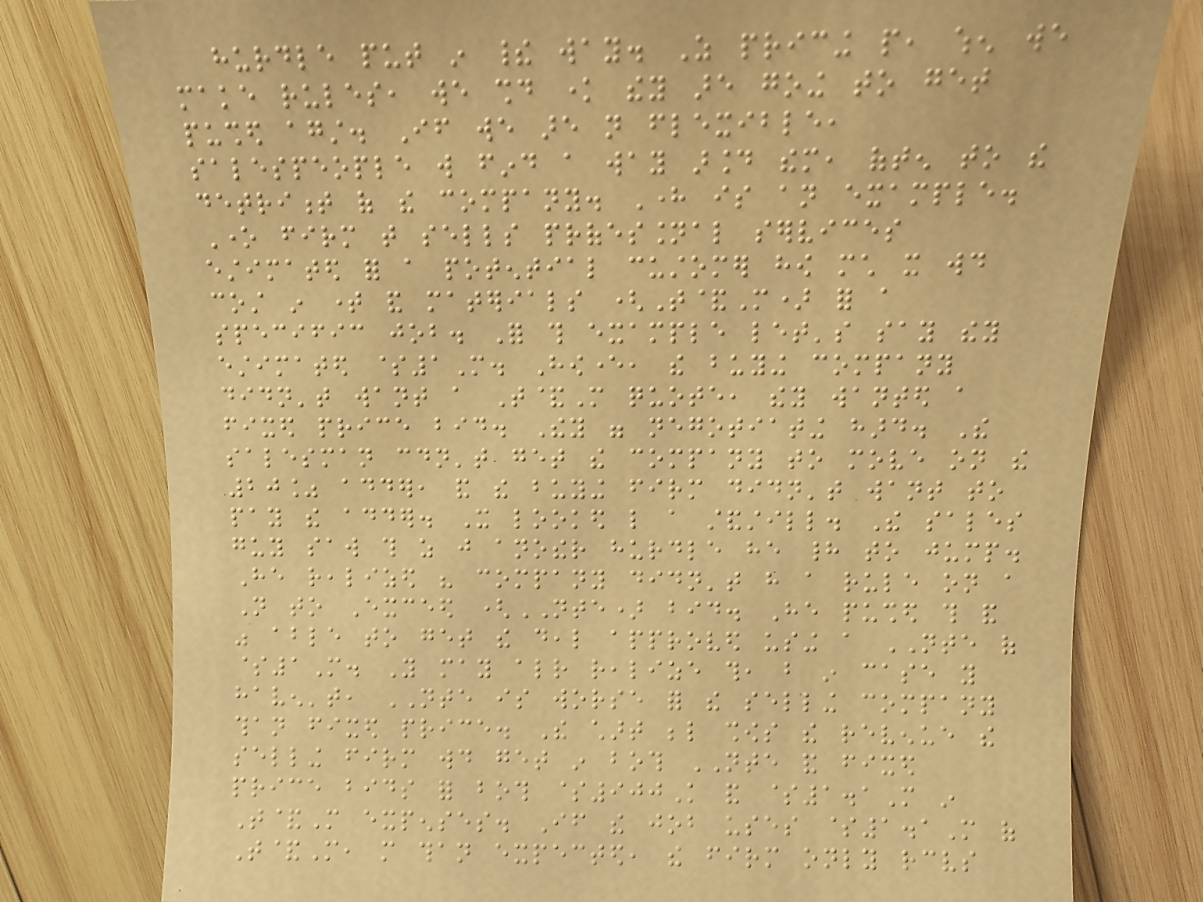hurdle put in their way. As pricing people, when we
make rules, we should know they are going to get
pushed against. If we are not flexible,
salespeople will find a way around them, often to the
detriment of the company. Here is an example.
One firm that sells professional services
estimated for a potential customer how much it would
cost in time and materials (T&M) for a
specific job. For this example let's say they
estimated $1M. However, the buying company
didn't want a T&M quote, they wanted a
fixed price bid. They were negotiating hard. The
salesman couldn't get the company to move on the
20% adder, and the buying firm didn't want to
pay the adder. It looked like a standstill. The sales
guy saw this as just another hurdle he had to jump.
He realized his company didn't have a rule on a
Not to Exceed (NTE) bid. He pushed this and
was able to get the deal approved using a NTE of
$1M. You may already realize this, but in case you
haven't, NTE is worse for the selling company
than fixed price. The chart below shows the revenue the
selling firm would get in both NTE and fixed
price bids for both $900K and $1.1M in
T&M expenses. If the job uses $1.1M of
T&M, more than expected, the firm only receives
